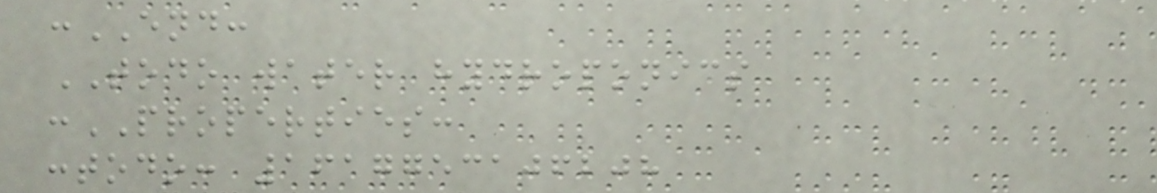:END:
TODO water hydroponics
:PROPERTIES:
:todo: 1617753106208
